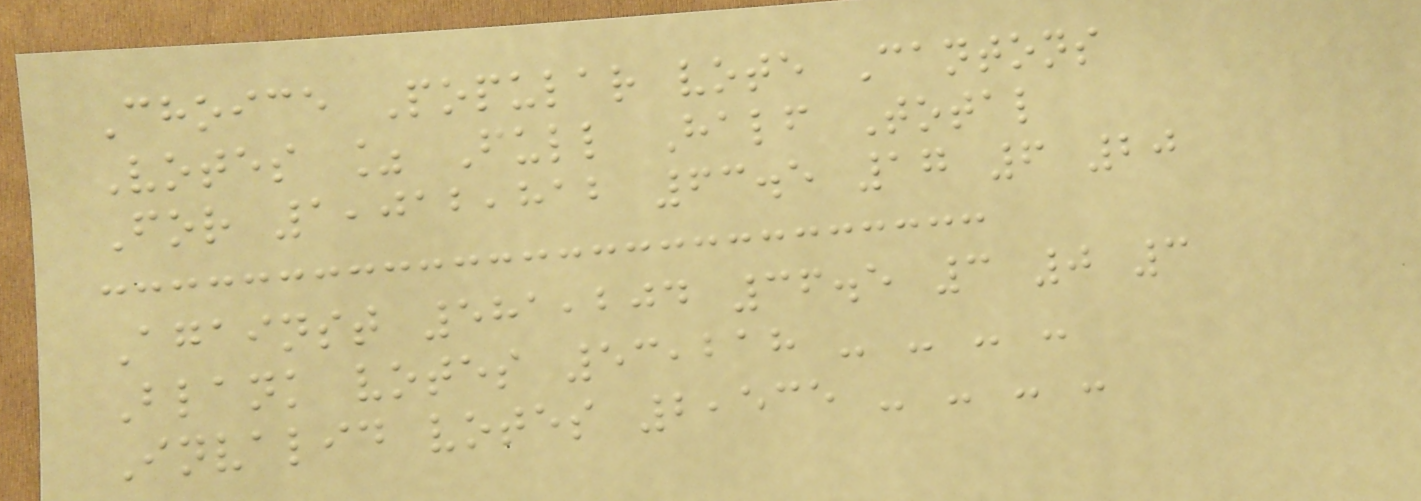Choice Popular vote Cantons
Votes % Full Half Total
For 1,012,812 63.5 17 6 20
Against 581,204 36.5 3 0 3
Blank votes 53,218 - - - -
Invalid votes 2,535 - - - -
